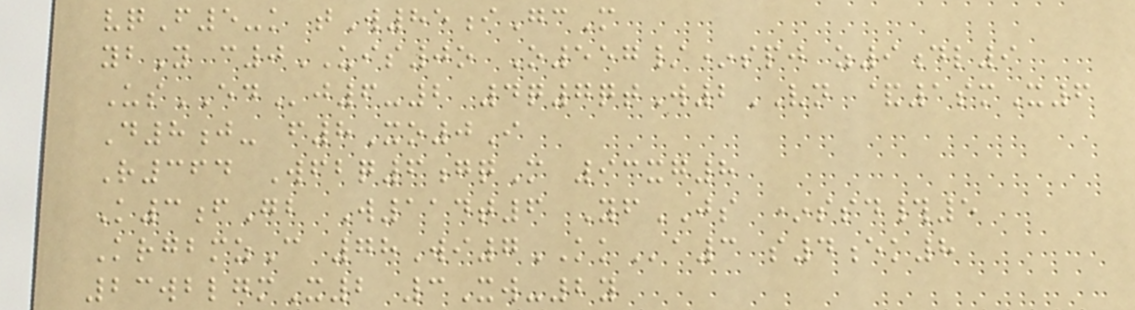vqF5-k tW85iGcM
ybY c0UIS0o O557/*spj z9dl9
UsEDj6-2 4q7qtW2VN &1smX6
D8j- f8Xo0I
R364 Wfbq6gqM 93xg8
K3fGb W114t6 YfJS *ssd#5
KrgbmzC 78Wi7KKa3 s4ek8
23wblgmX2 3Xw-2y
